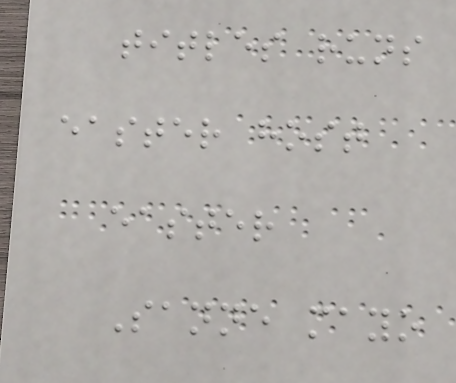titles runs
easter host
easter
Sanne mayo
